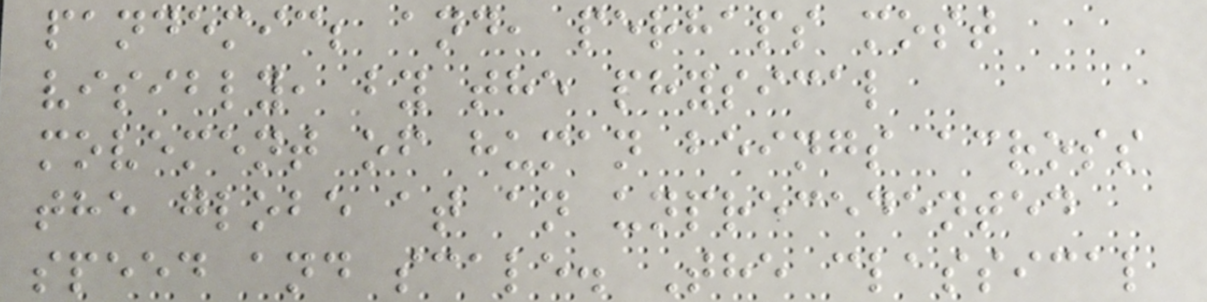pandemic; and, perhaps most
visibly, by the physical
movement of human beings across
the globe at an unprecedented
speed and scale. The classical
